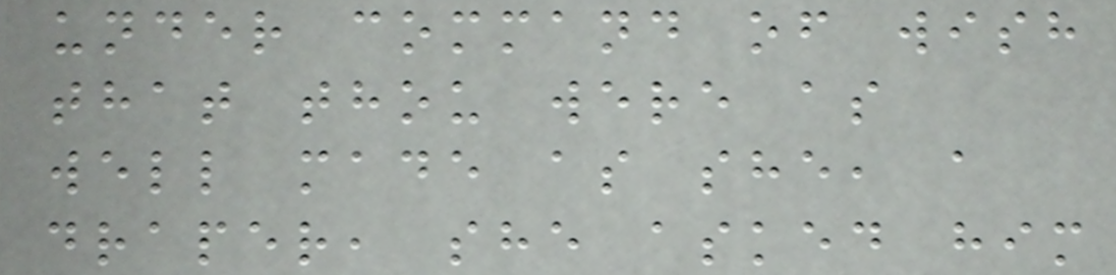under command of wish
that thou were as
well made as she, a
draper, she asked him
